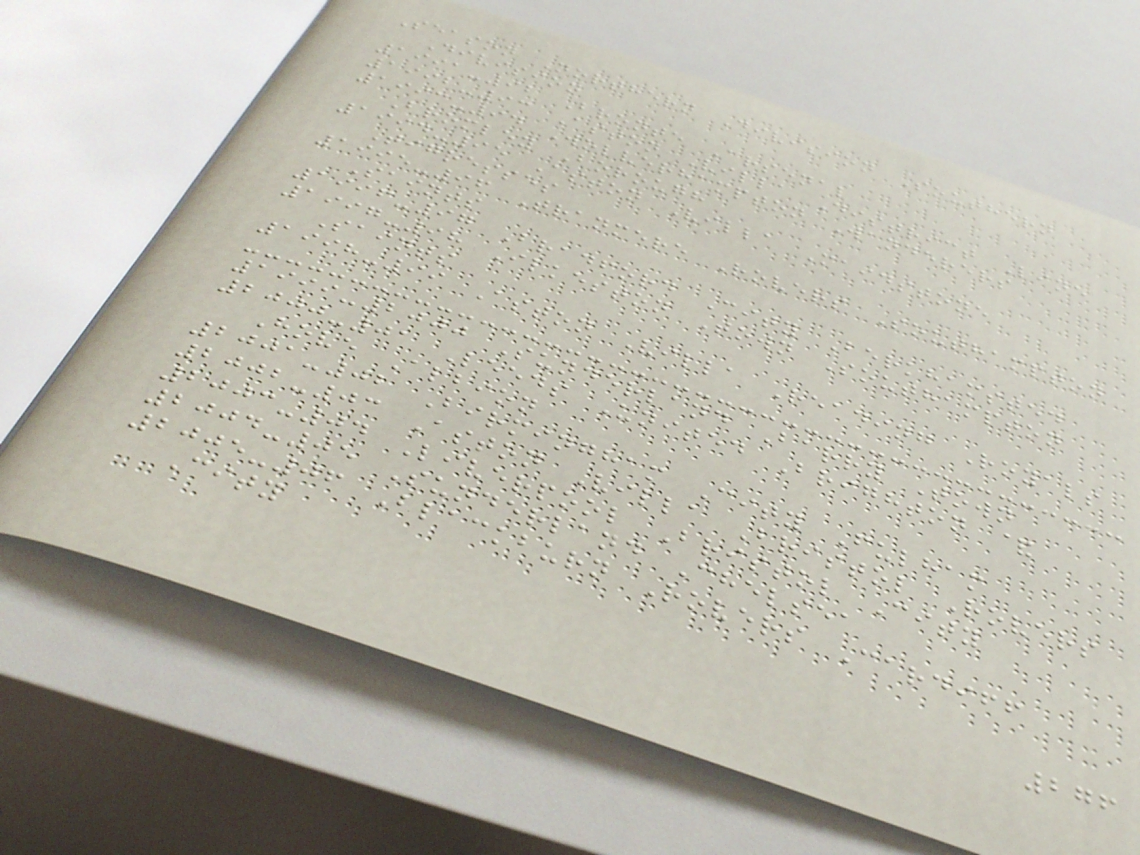Season Northern Division Southern
Division
1991-92 Bronte Arsenal
1992-93 Aston Villa District Line
1993-94 Wolverhampton Wanderers
Bromley Borough
1994-95 Aston Villa Maidstone
Tigresses
1995-96 Tranmere Rovers Southampton
Saints
1996-97 Bradford City Berkhamsted
1997-98 Ilkeston Town Southampton
Saints
1998-99 Aston Villa Reading Royals
1999-2000 Sunderland Barry Town
2000-01 Leeds United Brighton &
Hove Albion
2001-02 Birmingham City Fulham
2002-03 Aston Villa Bristol Rovers
2003-04 Liverpool Bristol City
2004-05 Sunderland Chelsea
2005-06 Blackburn Rovers Cardiff
City
276
